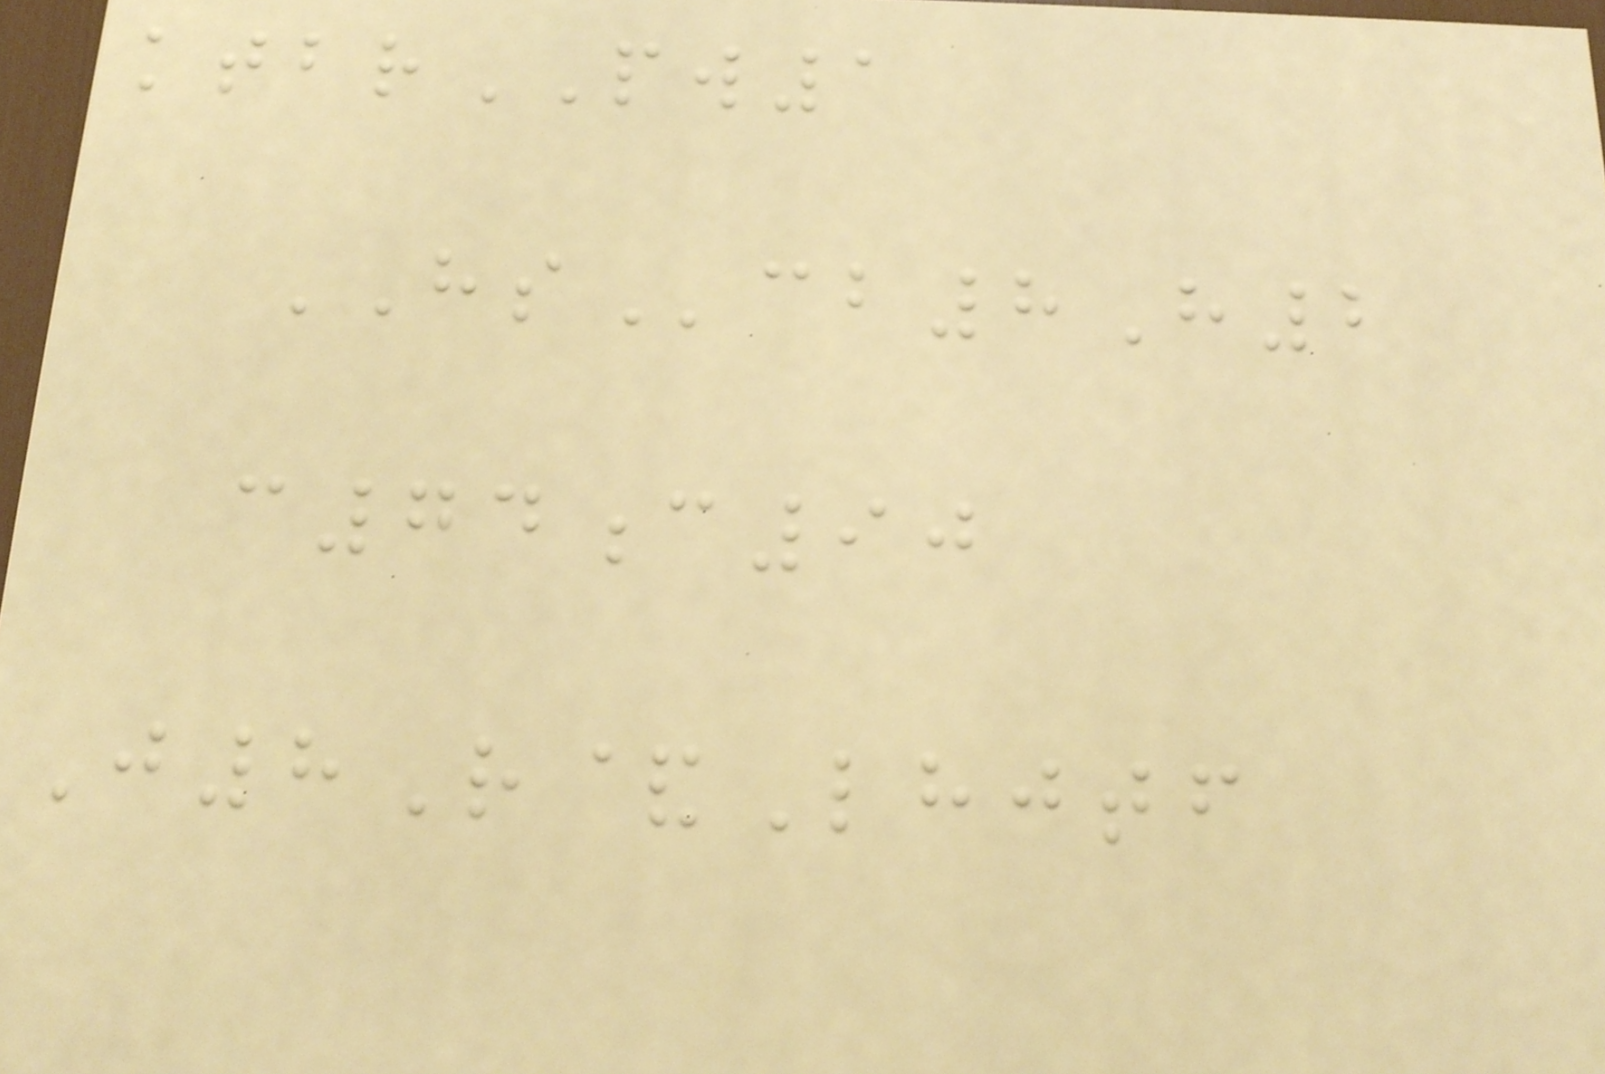ktbrPW1
HScb8H2
c74c90
J8R&Lhjtf
